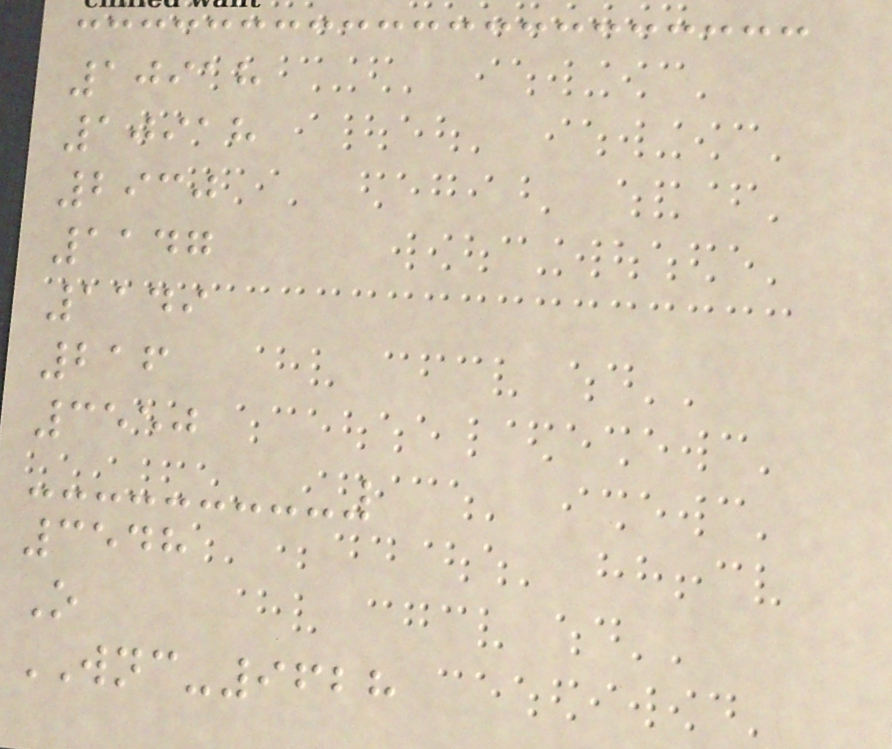10918
10918
2930
1147
1149
216
3550
3548
O
WNC-9628
